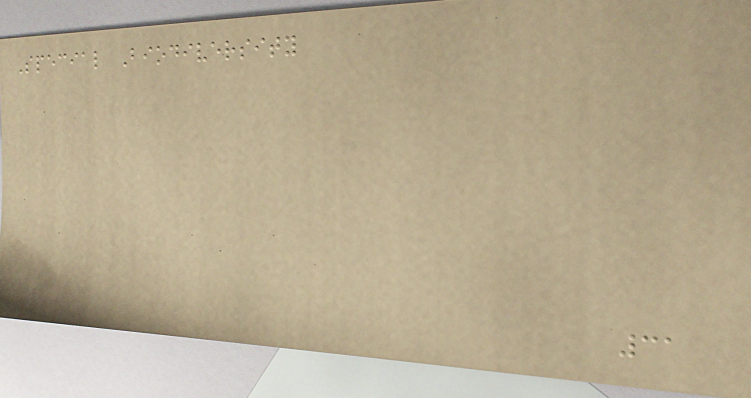Special Biodiversity
31
